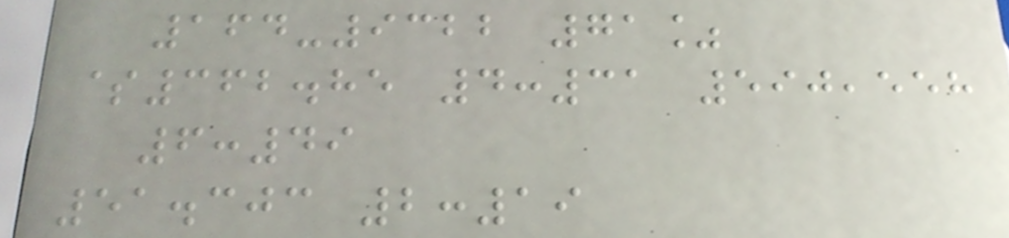164-9322 71%
$362.85 4:31 590,558
6:49
51.303 2:19
